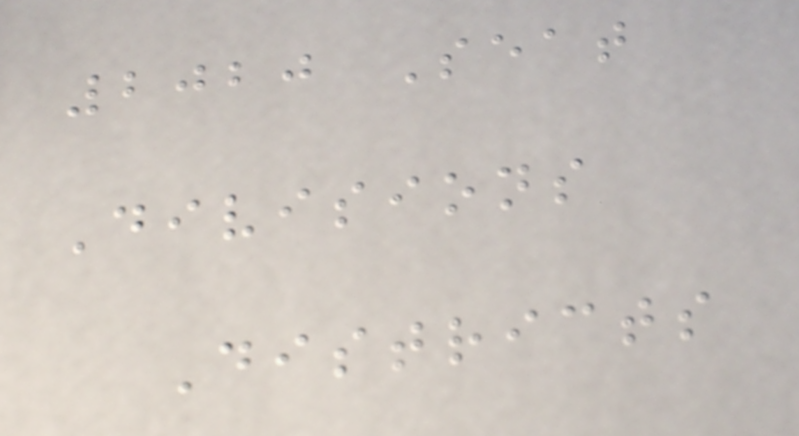2020 Seat
Divisions
Districts
